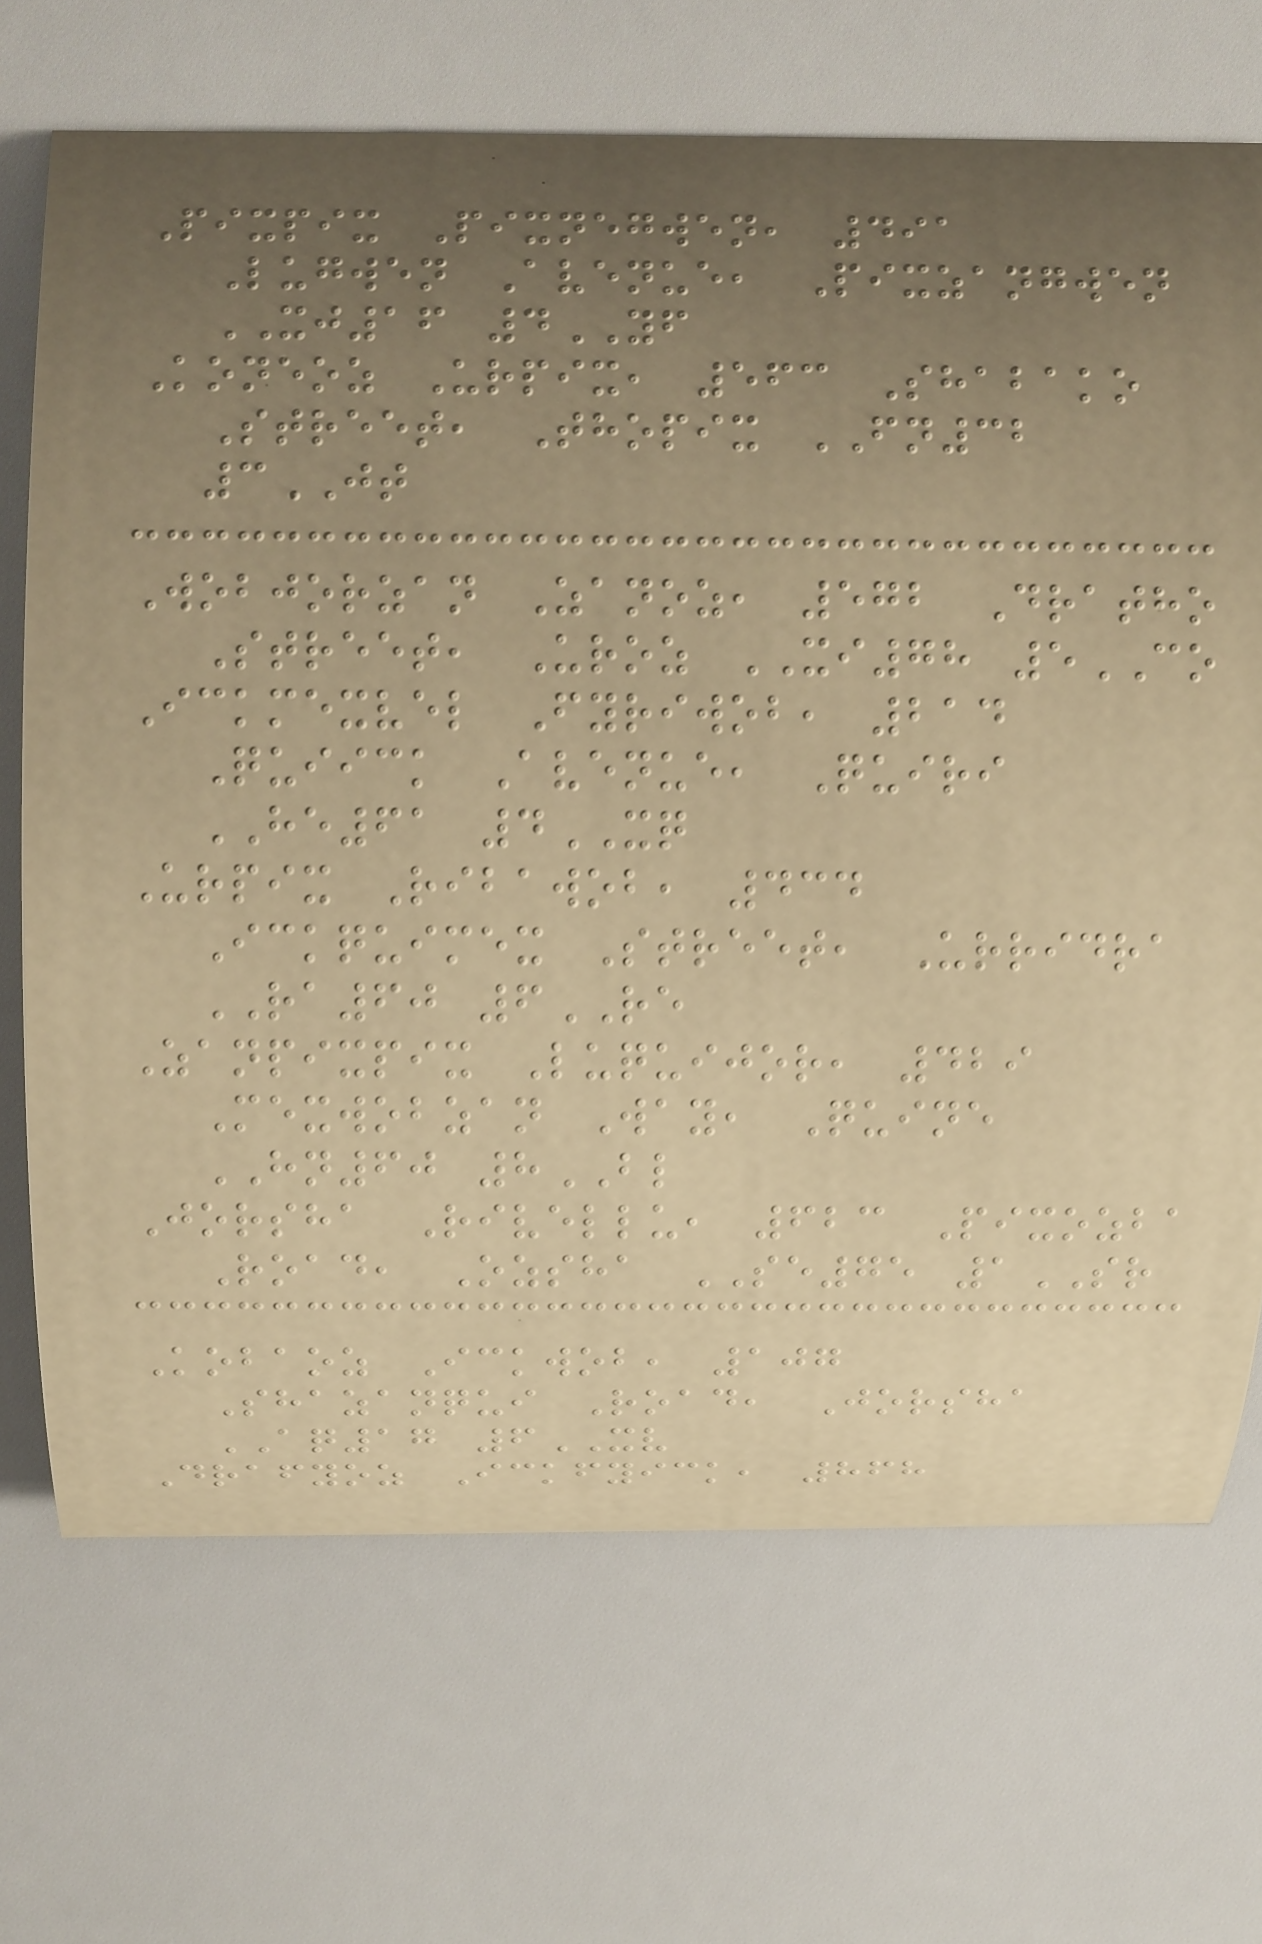Pixpix Pixnegwen, 491
Lugwen Avenue, Pixzangwen
XJ16 4YF
Koneoz Urpix, 563 Shabako
Street, Thopix FN32
3JT
Wobjorzan Zanoz, 572 Dratho
Street, Uroz XI78 5CO
Ickmexvel Fyriwob, 214
Quiick Avenue, Quiri
HE61 4XQ
Urpix Ribawob, 434
Ickquimex Street, Urridra
RA60 6RE
Zanpixpix Luquijor, 429
Mexwobzan Way, Quine
HN60 8BL
Jorsha Rivellu, 623 Pixozba
Road, Ozsha SE75 1SR
Kobaoz Ickwob, 107
Shazanqui Road, Jorsha
AQ17 6XV
Drafyoz Ickfyick, 868
